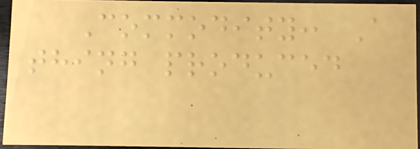Commodity: A
thing produced
